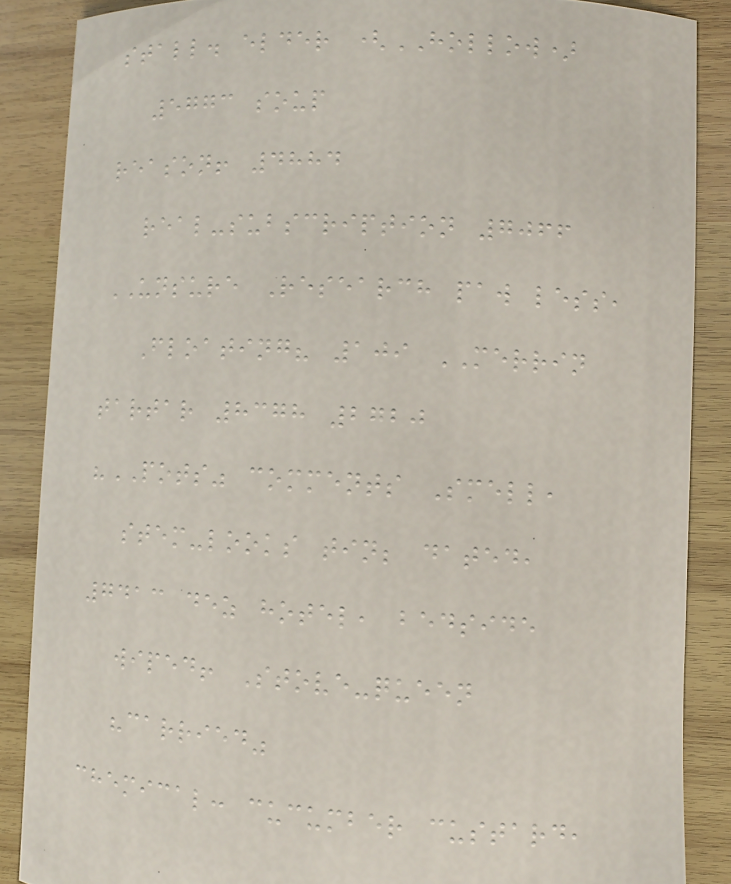stall. elder (HOLLOW)
5773 soup
reason! 4884
real-subscription 7066
UNSURE Research paw less,
Floating? 109 MERRIN
tartar 8378 2720
"POTS" comments Smell,
stem-looks tin; dated,
7413 dez hotel, bedside
wiped! Stove-queen
"carried"
chemical: cucumber custard,
